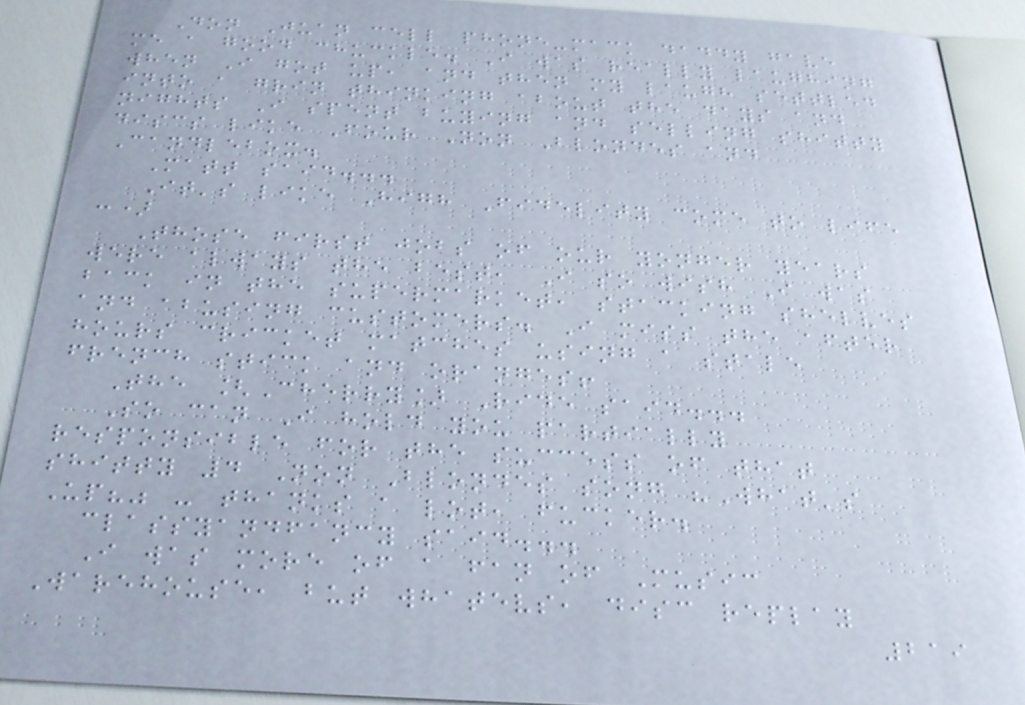Don Juan cell phone-mack daddy gave
me a good chuckle. I was really laughing
when I got up, and then my laugh settled
into a grin thinking about the days and
nights I spent buying and selling shitty
discs like Four Non Blondes and
Candlebox.
Matt said...
It's like High Fidelity come to life
:)
Those first jobs of our yonger years
were always the best, I so wish I was
back in the supermarket, stacking shelves
and abusing customers. I miss the after
hours cricket matches using a stale
french stick and oranges!
The [Cherry] Ride said...
So can I hold you partially
responsible for the success of that
shitty 4 Non Blondes song "What's
Up?" - thanks a lot, fucker.
classyandfancy said...
I was more of a fan of Music
Warehouse, but whatevs, disc replay
219
